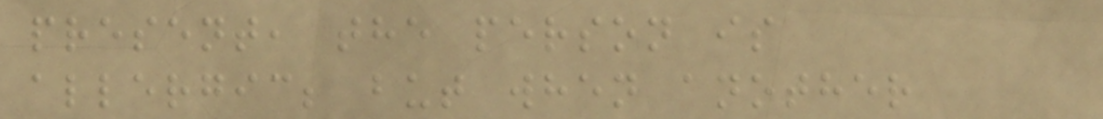present, the person is
allergic; but when another
